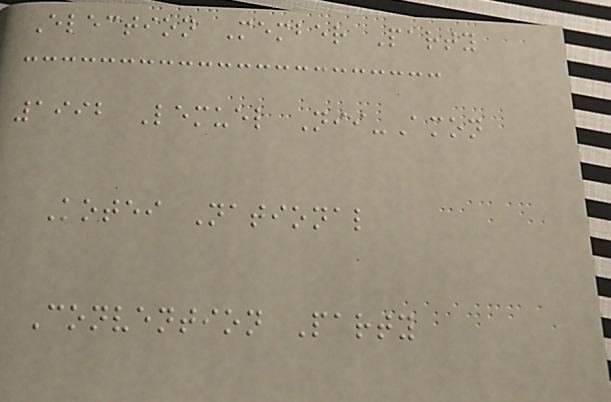Election Member Party
1992 Lemuel Nii-Amon
Kotei National
Convention Party
